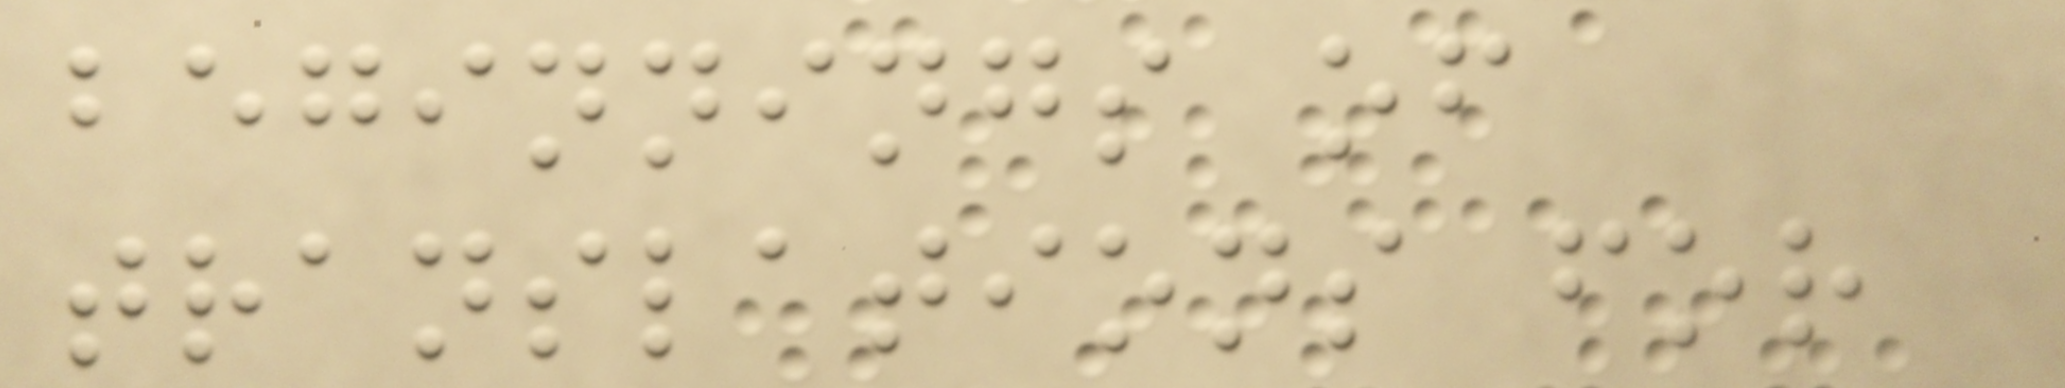beginnings of
translations for
